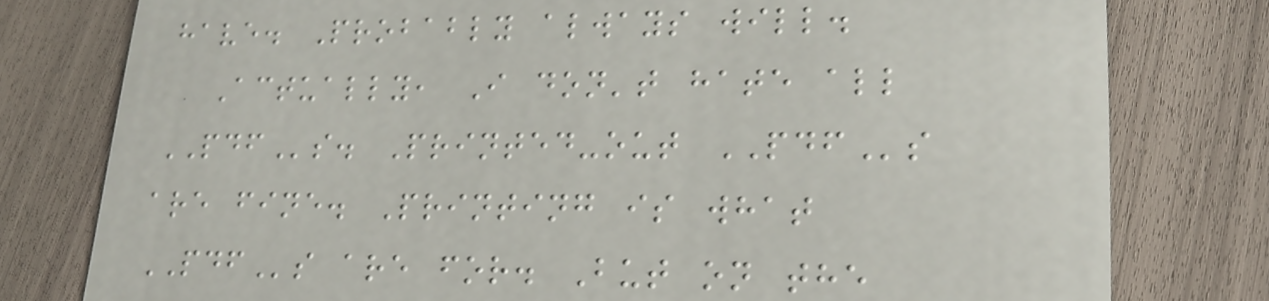have. Probably always will.
Actually, I don't hate all
PDFs. Printed-out PDFs
are fine. Printing is what
PDFs are for. But on the
